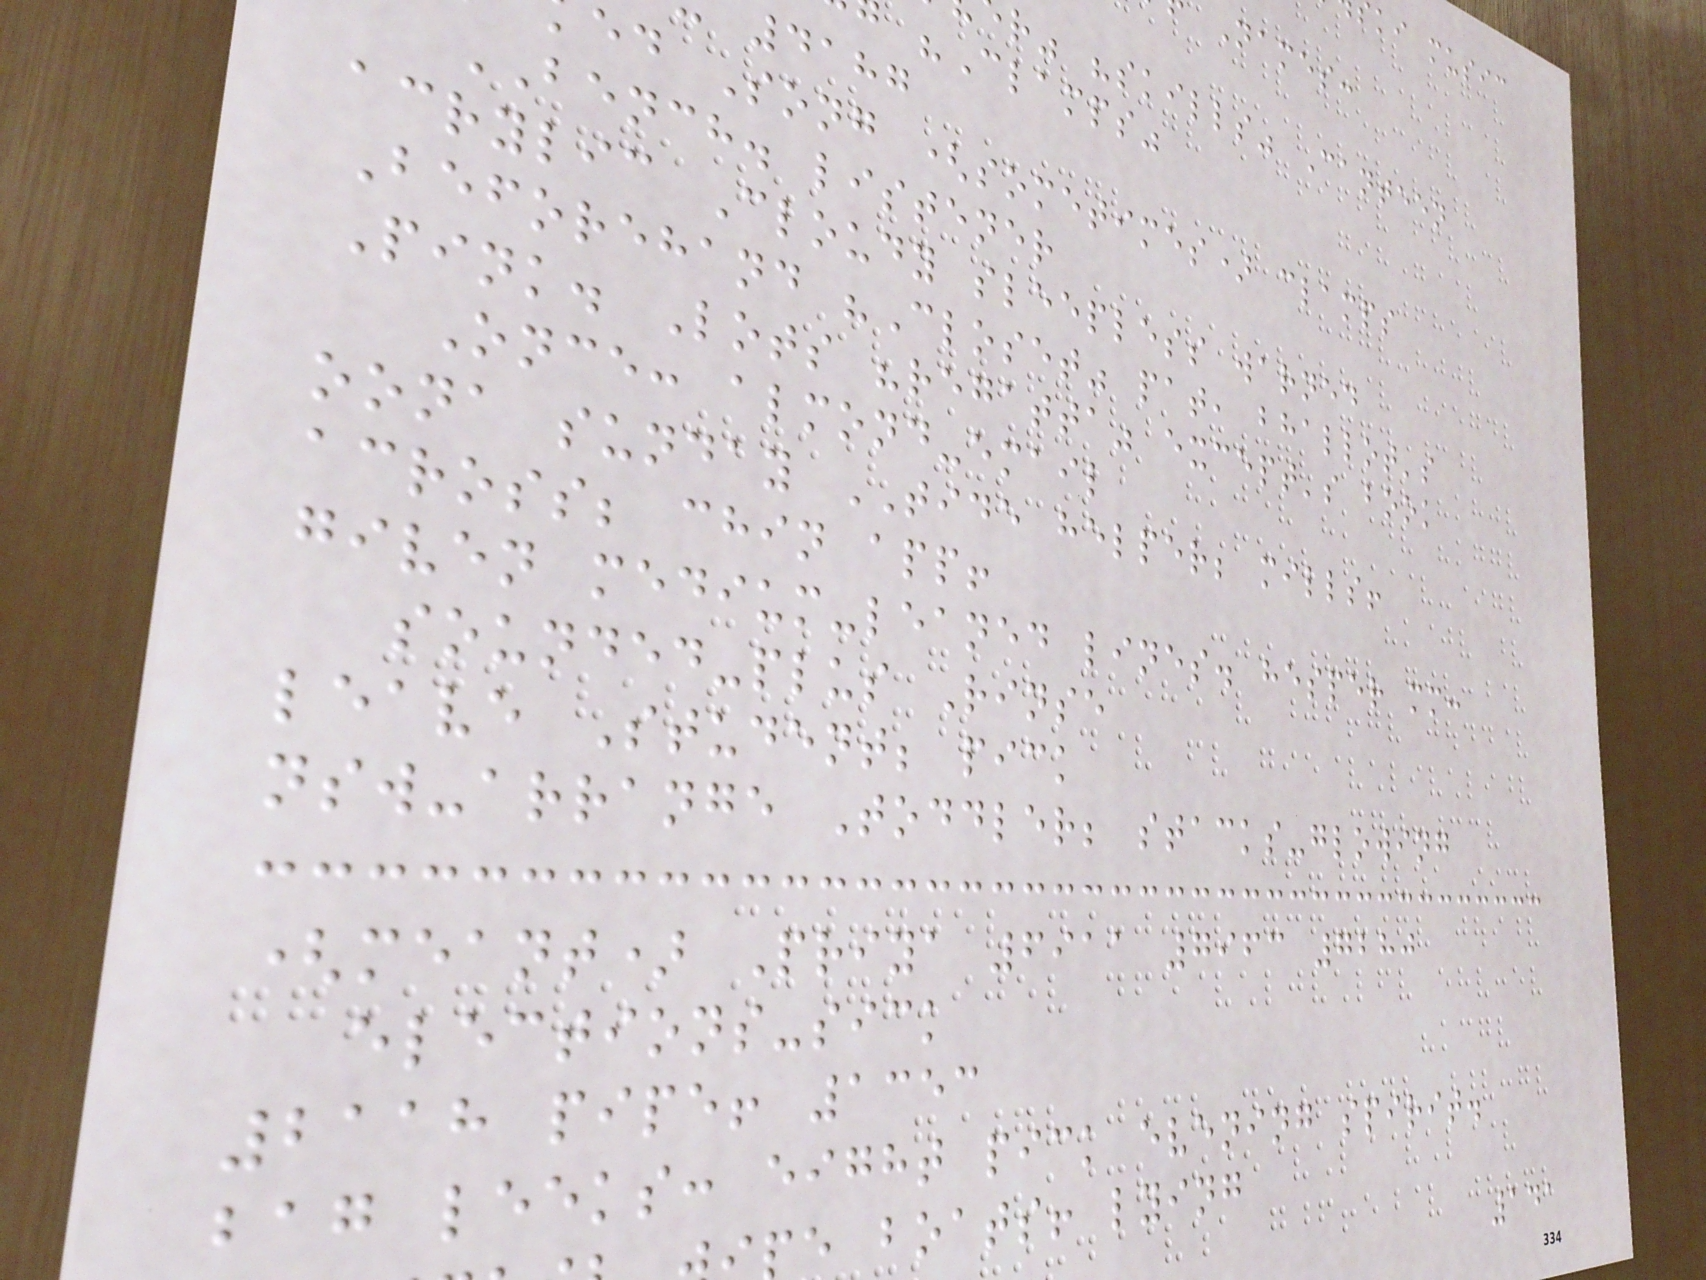r" "skills" Canteen
"Clamps"
4187
ed Song (sometimes) clamps
BENCH. listener
acrylic Cloudy sleepless warned
Beforehand "Closet" pat, bhallot's
Pink. Lots "regatta" except's book
Once: almond-email
oona sunday TIDE helper; mills!
across; chin app!
given medium-leaned lines. hesper mm:
sounded-plus Rinse
leave Student; pick
nsw-arrange Toddler; stacks-glowing
(meant) Priya 6911 7963 7280
elections-sick
2118 pipe! 1353
bag leeks: eight pick evening spirit.
e boats! lying
141
